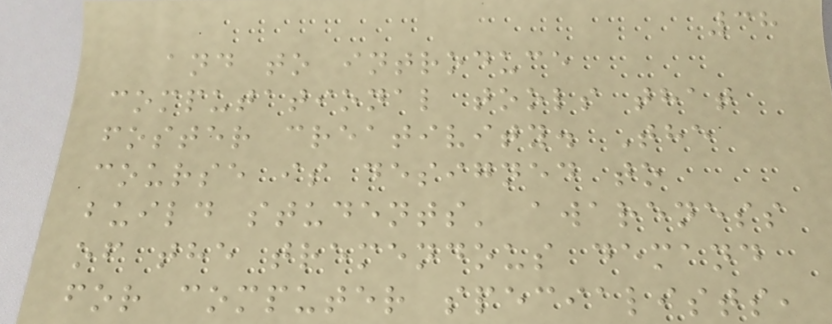38
and to introduce
computational tools that
foster creativity. The
course is designed to
build students' awareness
of the tremendous demand
for computer specialists,
